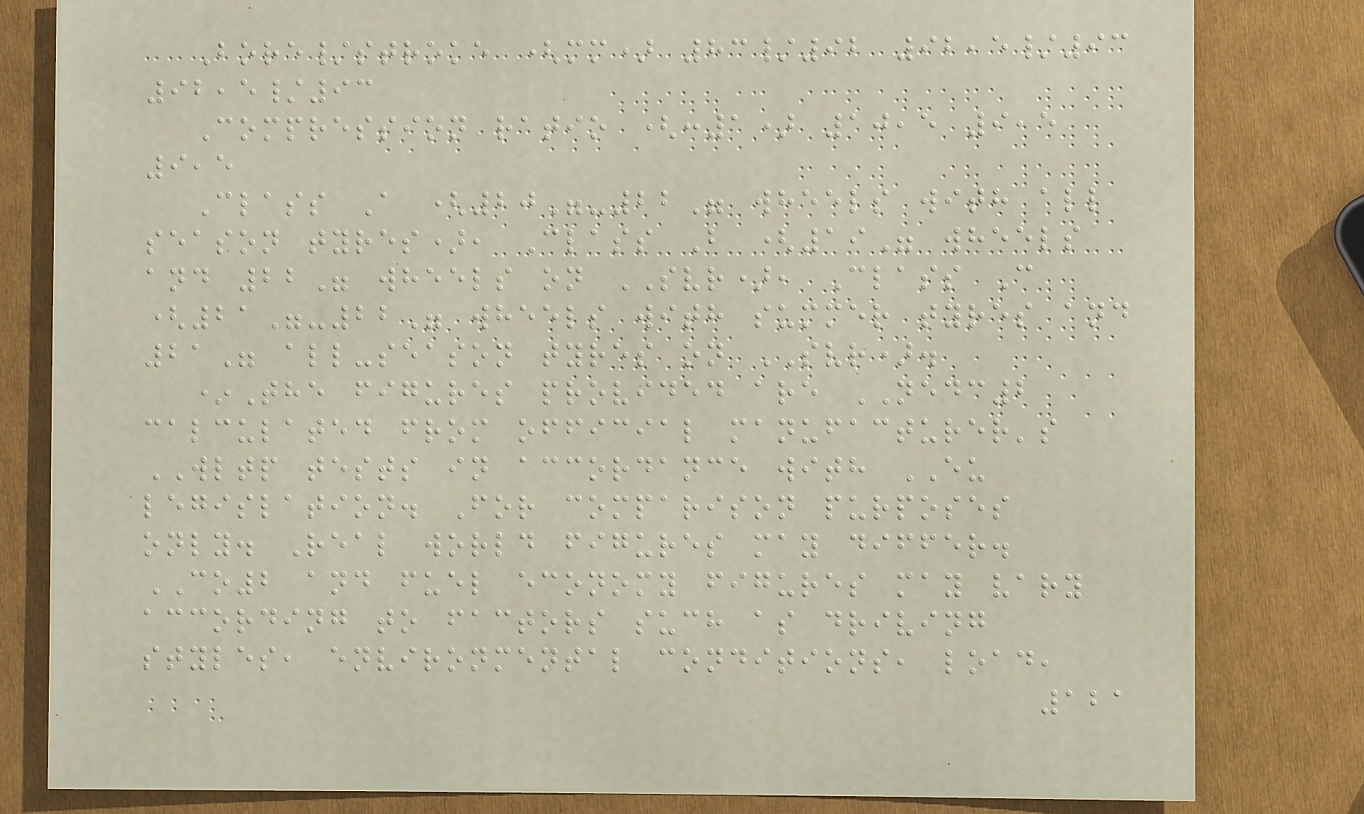Bore/stroke (mm) 83/92 92,5/93
92,5/93
Compression ratio (:1) 10,5 9,5
9,5
Class A (20"-22" wheels with all
season tyres), Class B (19" wheels
and 22" wheels on SVR), Class C
(21"-22" wheels with summer tyres and
21" all-season tyres on SVR).
*The figures provided are NEDC2
calculated from official manufacturer's
WLTP tests in accordance with EU
legislation. For comparison purposes
only. Real world figures may differ.
CO2 and fuel economy figures may vary
according to factors such as driving
styles, environmental conditions, load,
121
